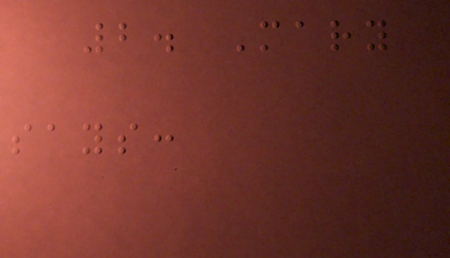2. Mary
says:
